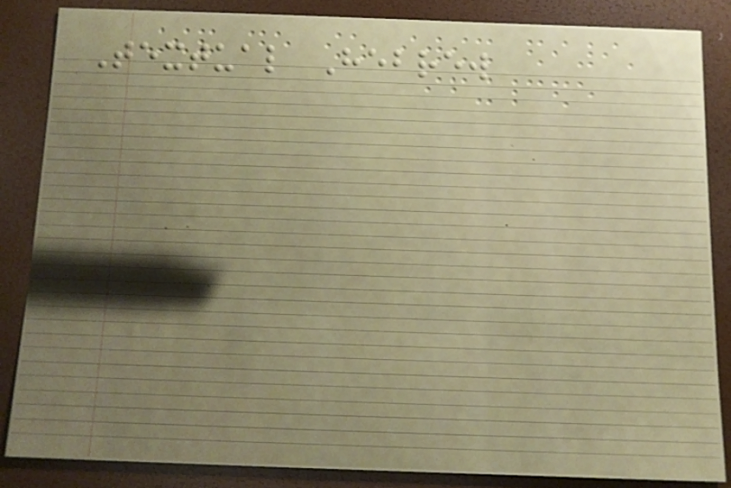Textual Hebrew
